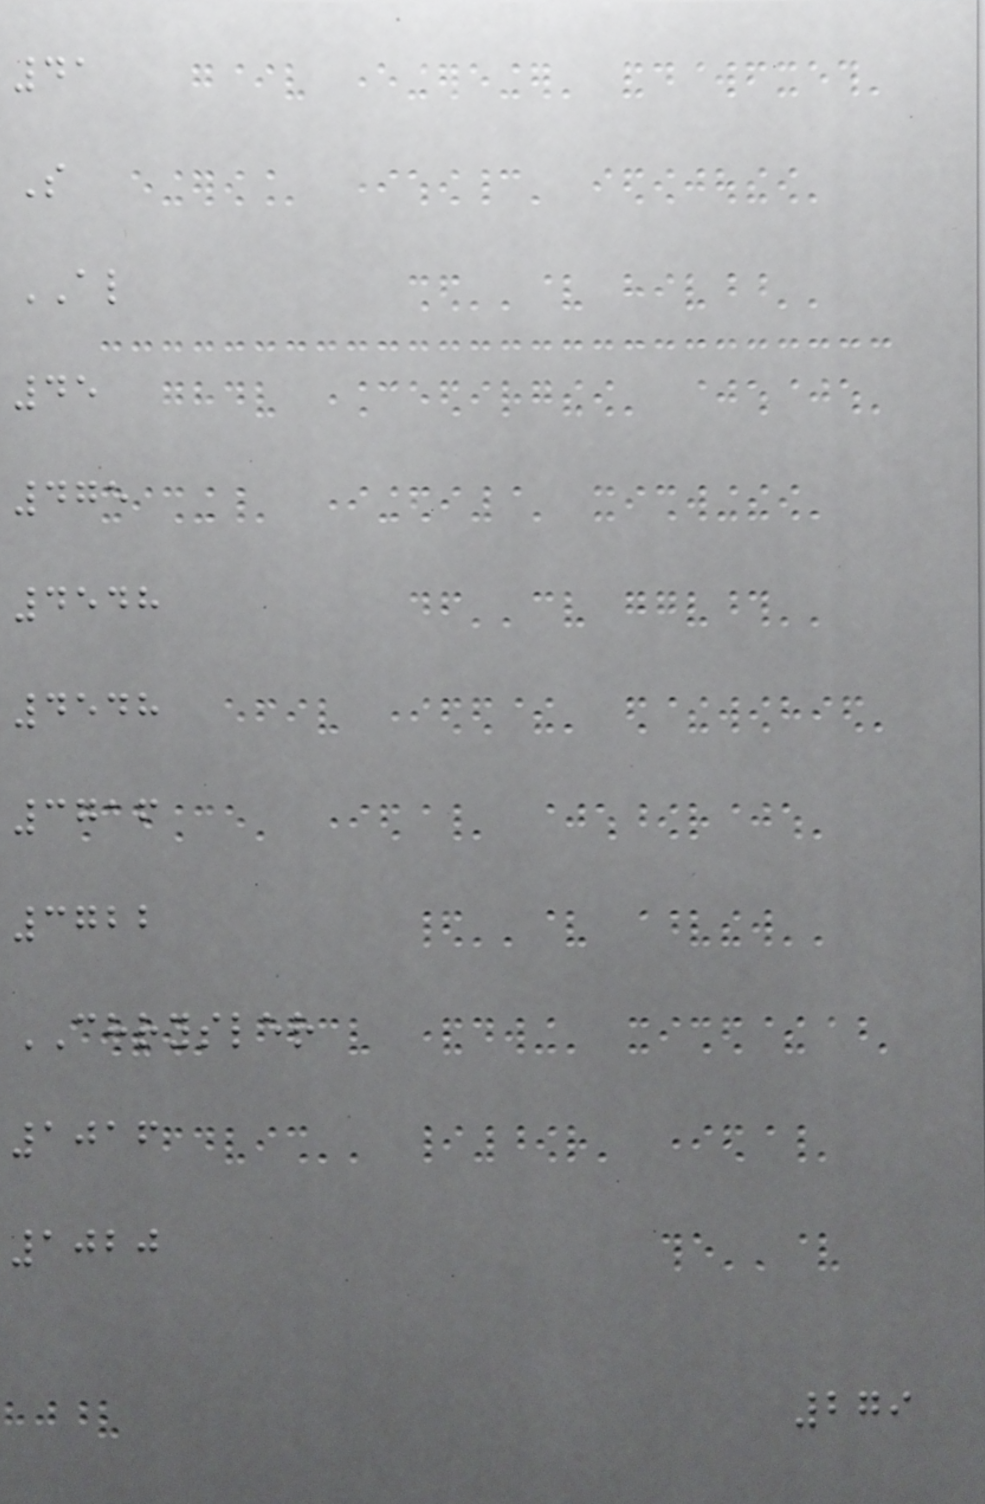41
S
AL
45
475
4548
4548
3716
3722
CHRYSLER
1016
1020
279
